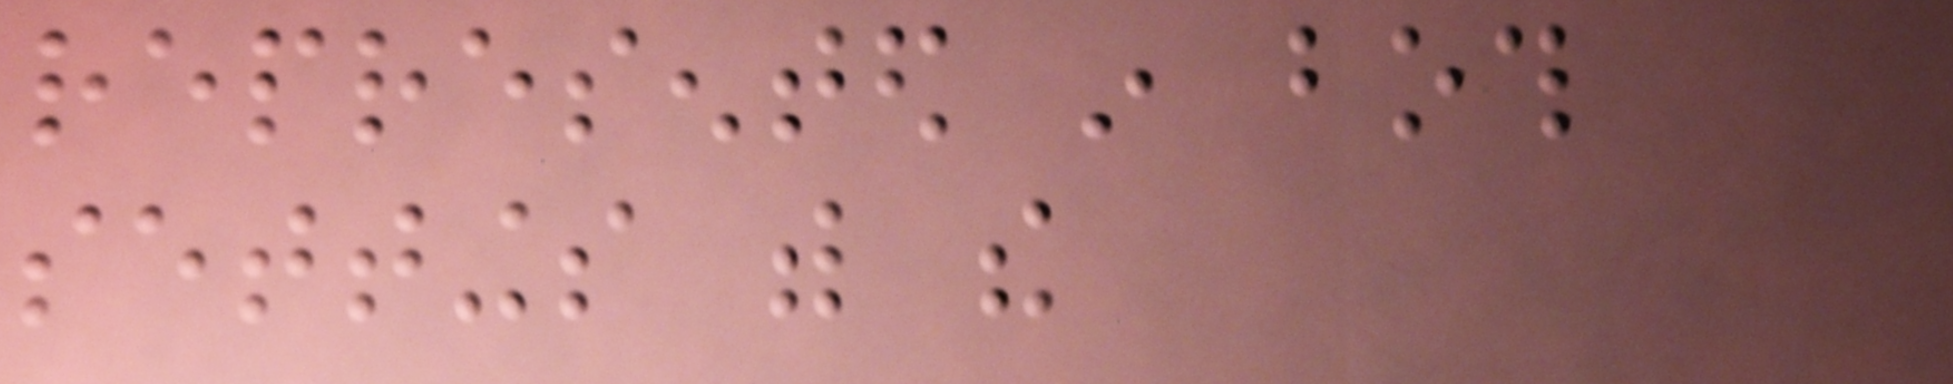represented in both
settings with the
